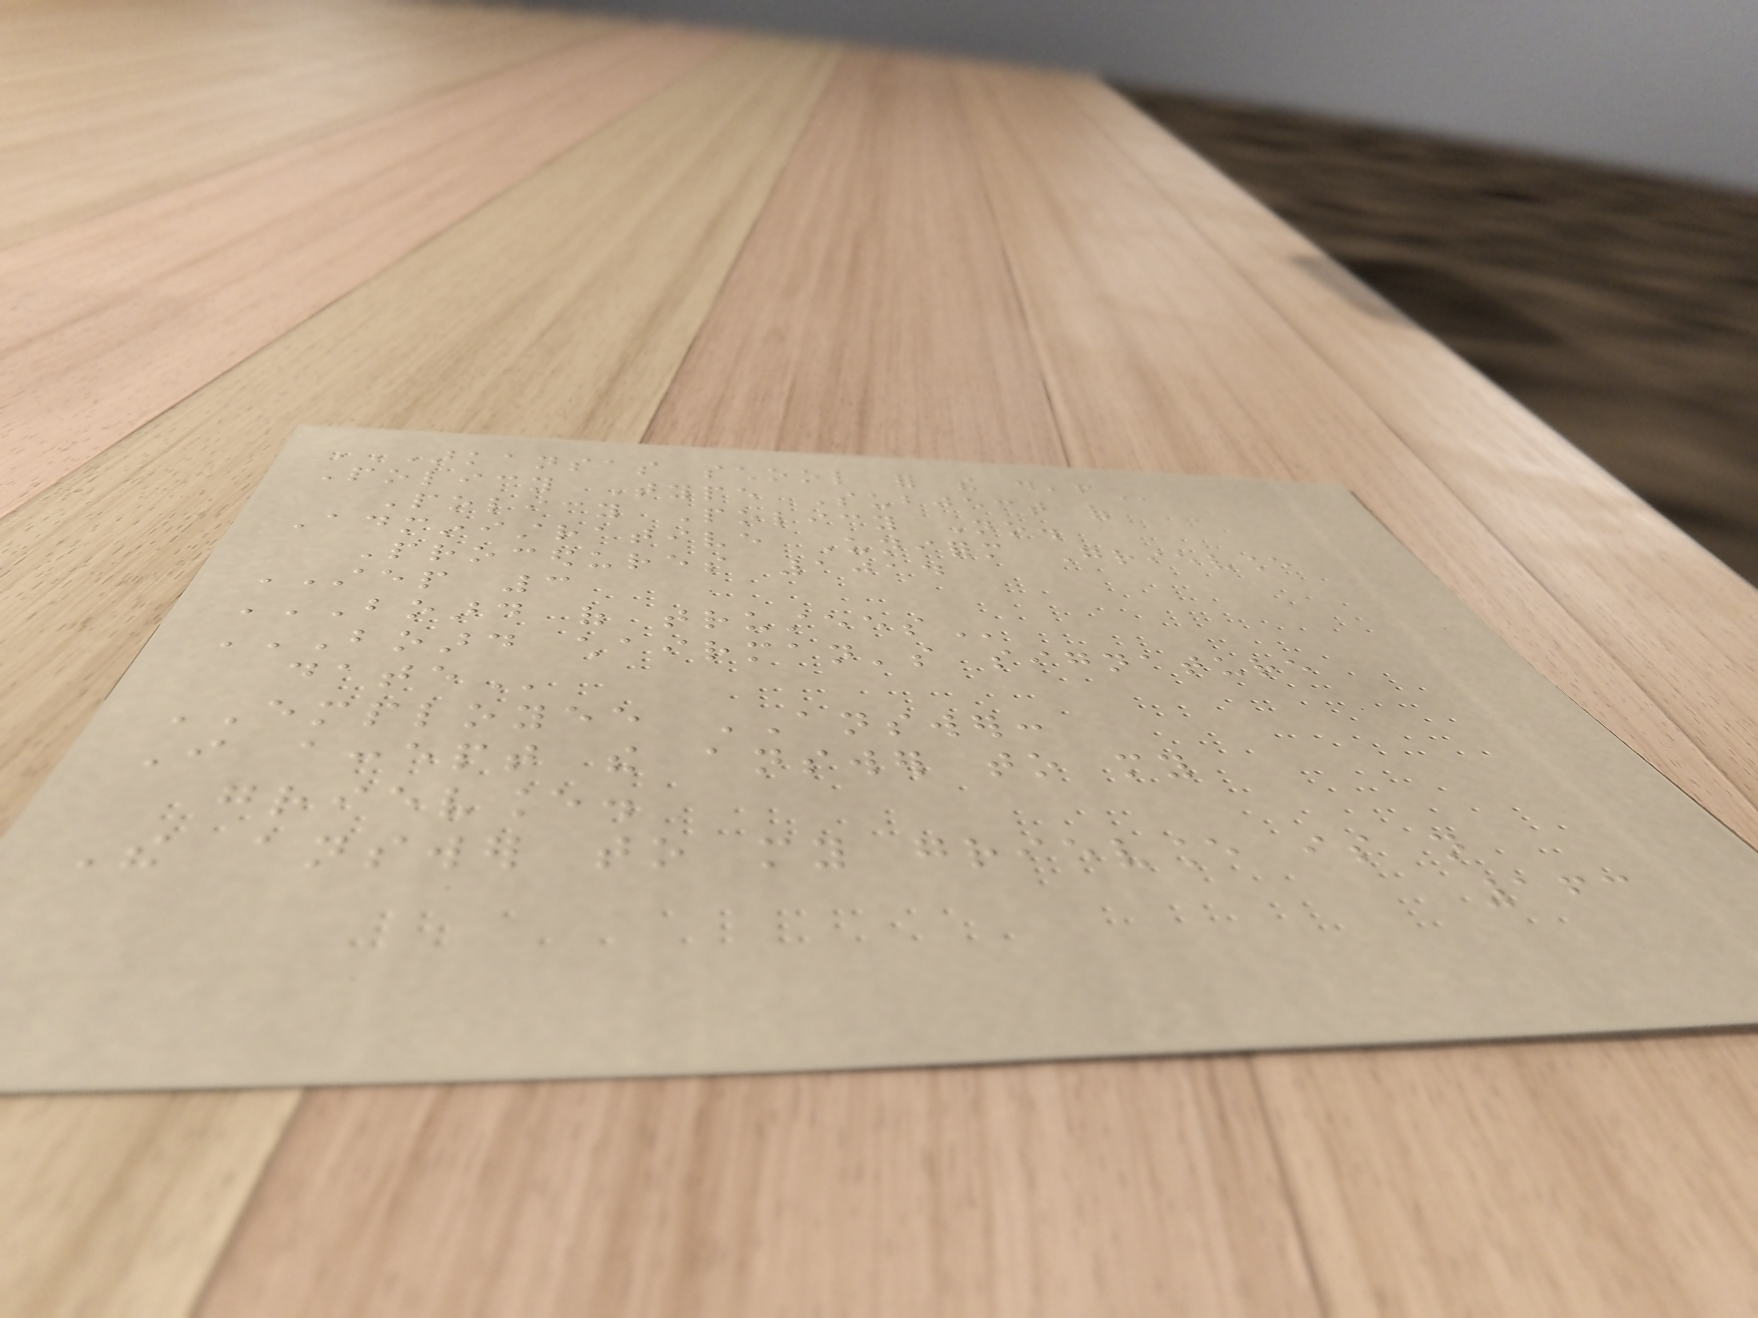ARKANSAS SCHOOL FOR THE DEAF
Policy Type Subject of
Policy Policy No.
Administrative Uniform Grievance
Procedures 1014
STEP 3
BOARD OF TRUSTEES
BOARD CHAIRMAN'S SIGNATURE
DATE
EMPLOYEE ANSWER:
I accept the answer to my
grievance.
The answer to my grievance is not
163
